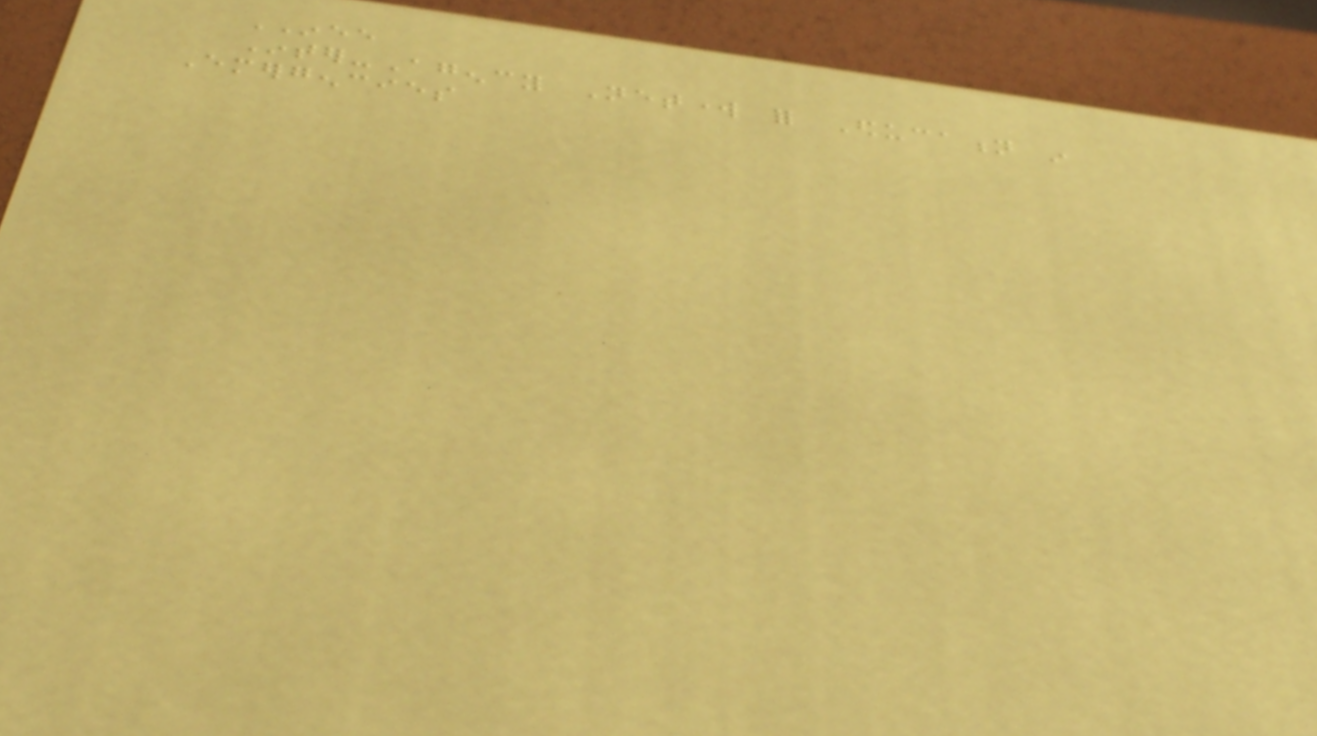INEE
Inter-Agency Network for Education in
Emergencies
